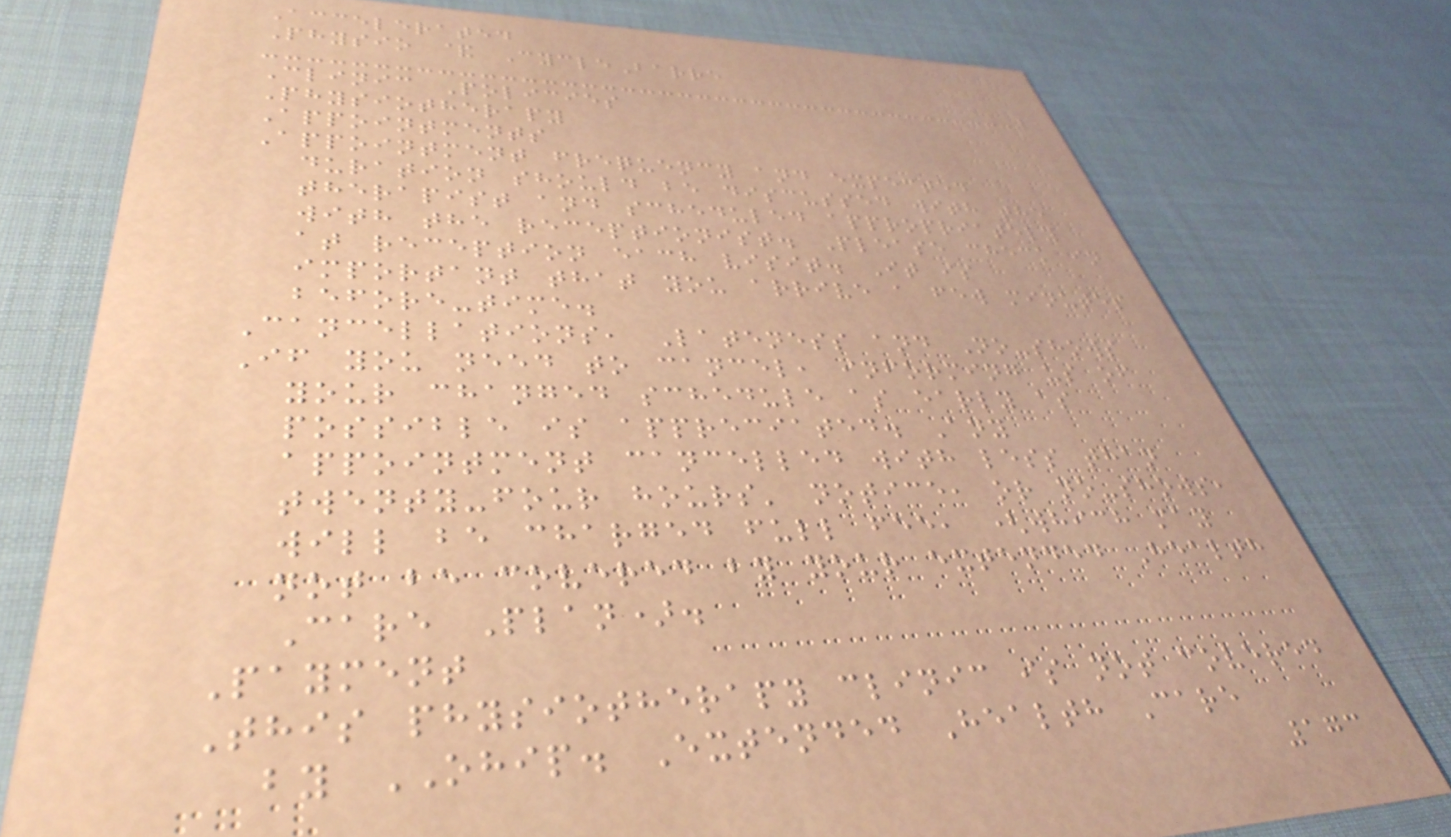Accelerated
Physio & CycleBarre
Clinic Policies
Physiotherapy
Appointments
Appointment frequency and expected
duration should be discussed with the
therapist and scheduled appropriately
with the receptionist. Please check in
at reception each visit. It is
important that you arrive a few minutes
before-time.
Cancellations, Lateness and No-shows
If you need to cancel, informing us of
your changed schedule as early as
possible is appreciated. Any
appointment cancelled with less than
twenty-four hours' notice, or no-shows,
will be charged full fee, (which may
not be covered by your extended Health
Care Plan).
Payment
This physiotherapy clinic is not covered
by OHIP. Extended Health Care
173
